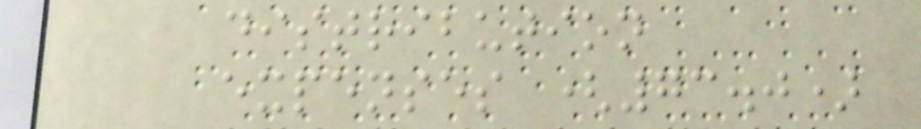distribution
expenses (73.0)
